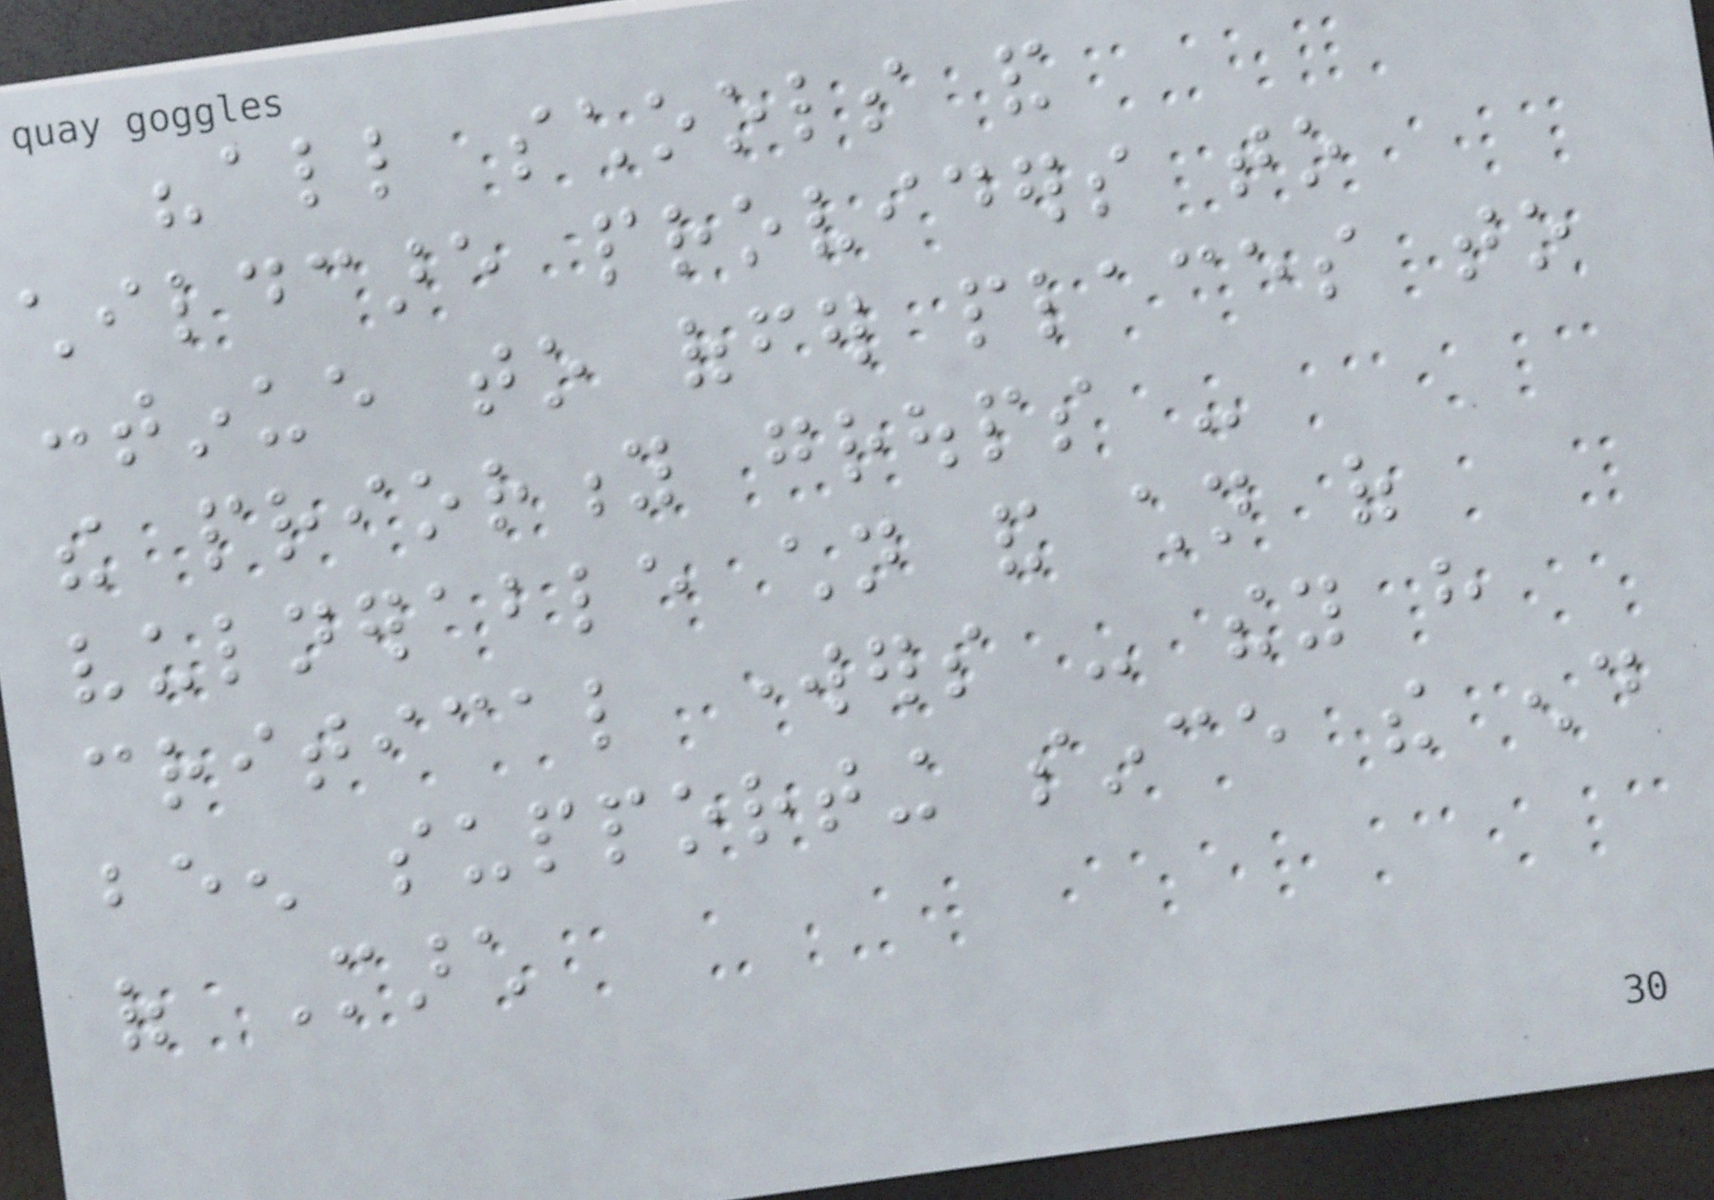"all schools and
childcare providers to
continue to offer places to
the priority groups -
vulnerable children and children of
critical workers - they have
been supporting since the end
of March
